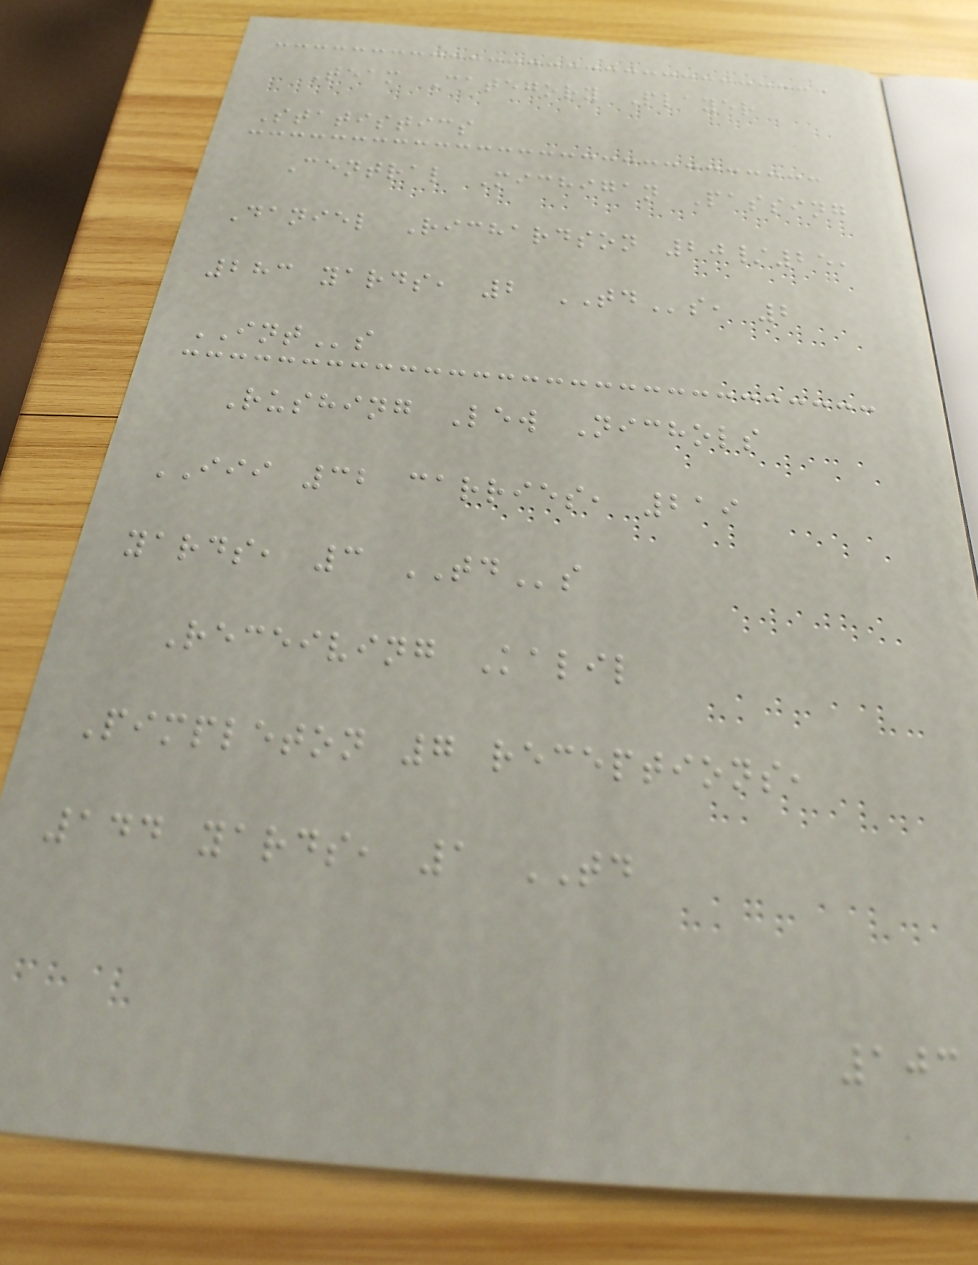Team Category Player
Statistics
Central Michigan Passing
Daniel Richardson 20/25,
283 yards, 2 TDs, 2
INTs
Rushing Lew Nichols
III 32 carries, 219
yards, 3 TDs
Receiving Kalil
Pimpleton 7 receptions,
144 yards, 1 TD
103
